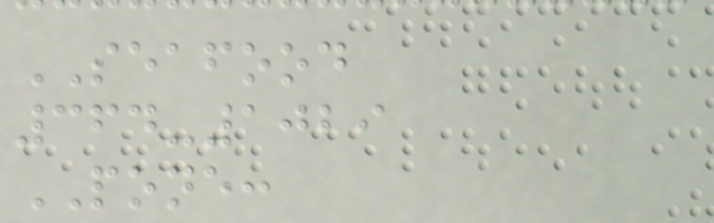SEAFOOD
364-1029
PONE:
